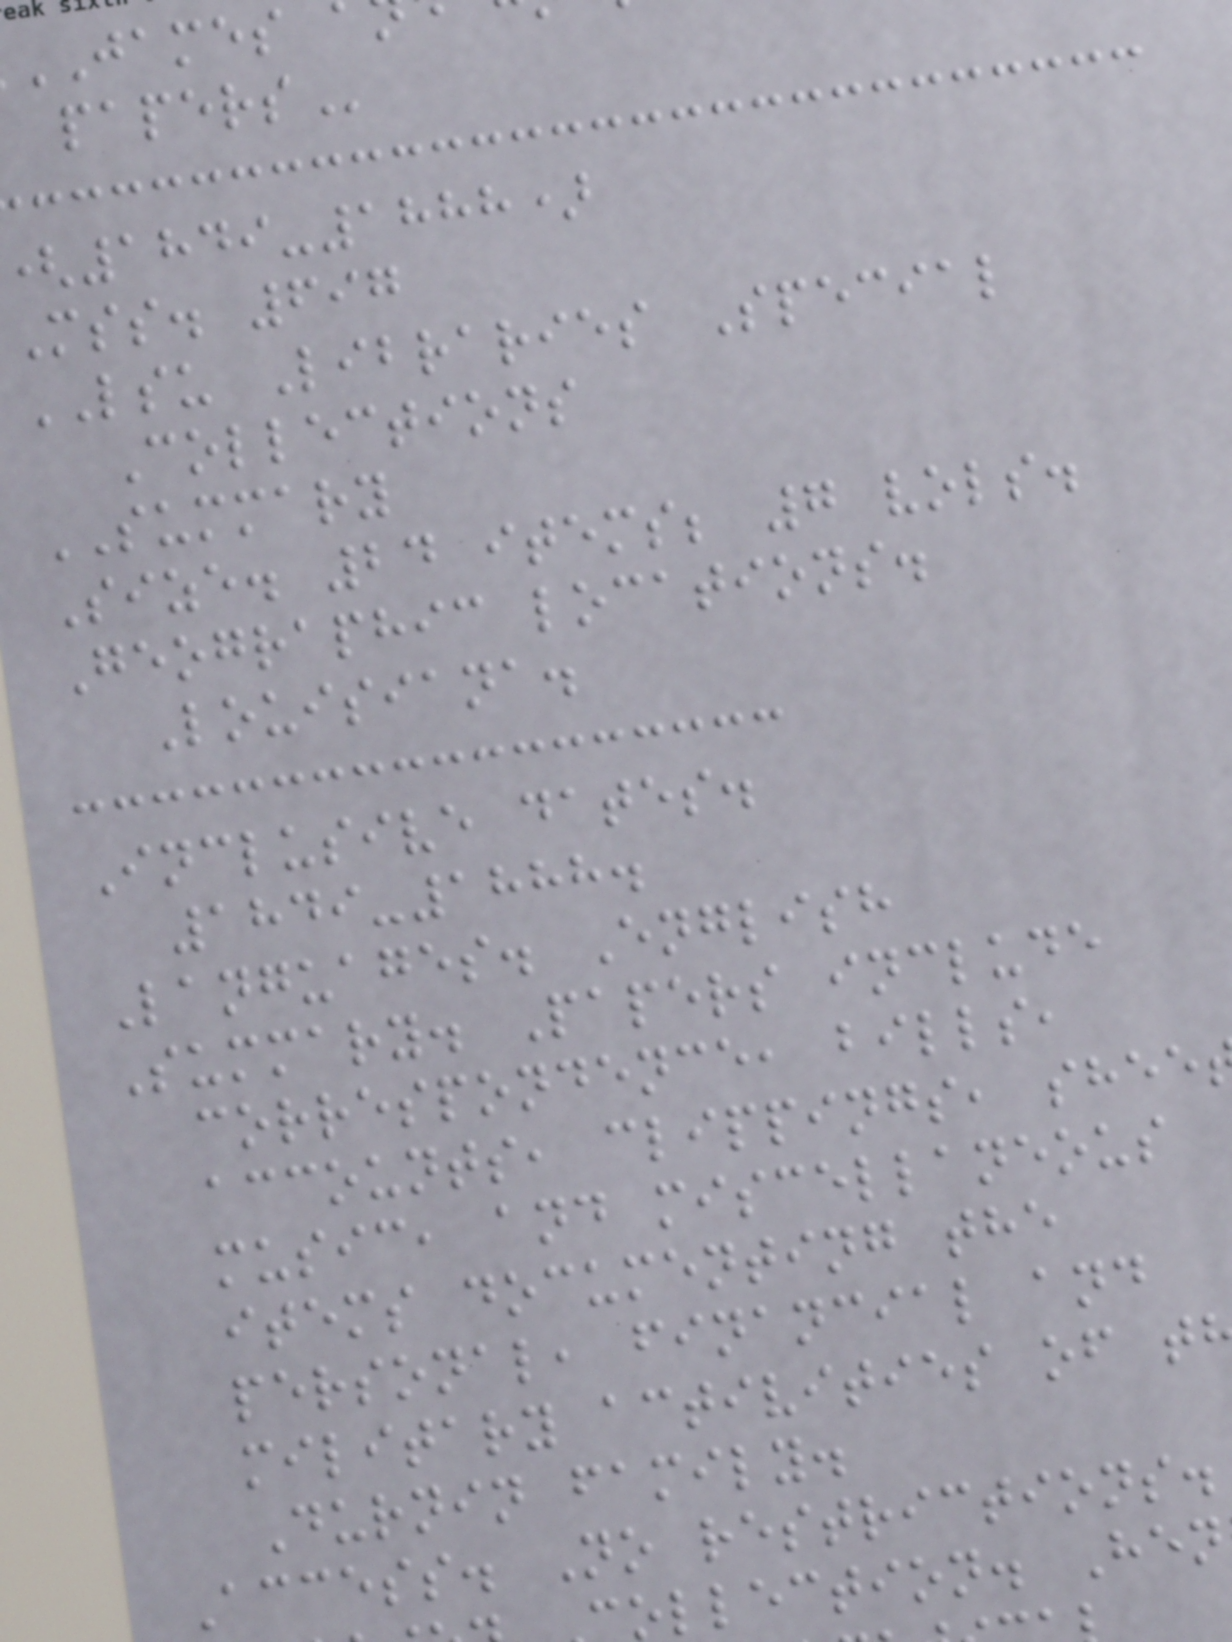JAMES
1849-1888)
Mss. 697
LSU Libraries Special
Collections
SUMMARY
Size. 24 items; 7 vols.
Geographic locations.
Louisiana.
Inclusive dates.
1849-1888.
Languages. English
Summary. Papers include
correspondence, bills,
accounts, clippings, shee
music, and miscellaneous
items documenting the
personal, financial and
military activities of t
Durnin family.
Access. No restrictions.
ollection. Hen
